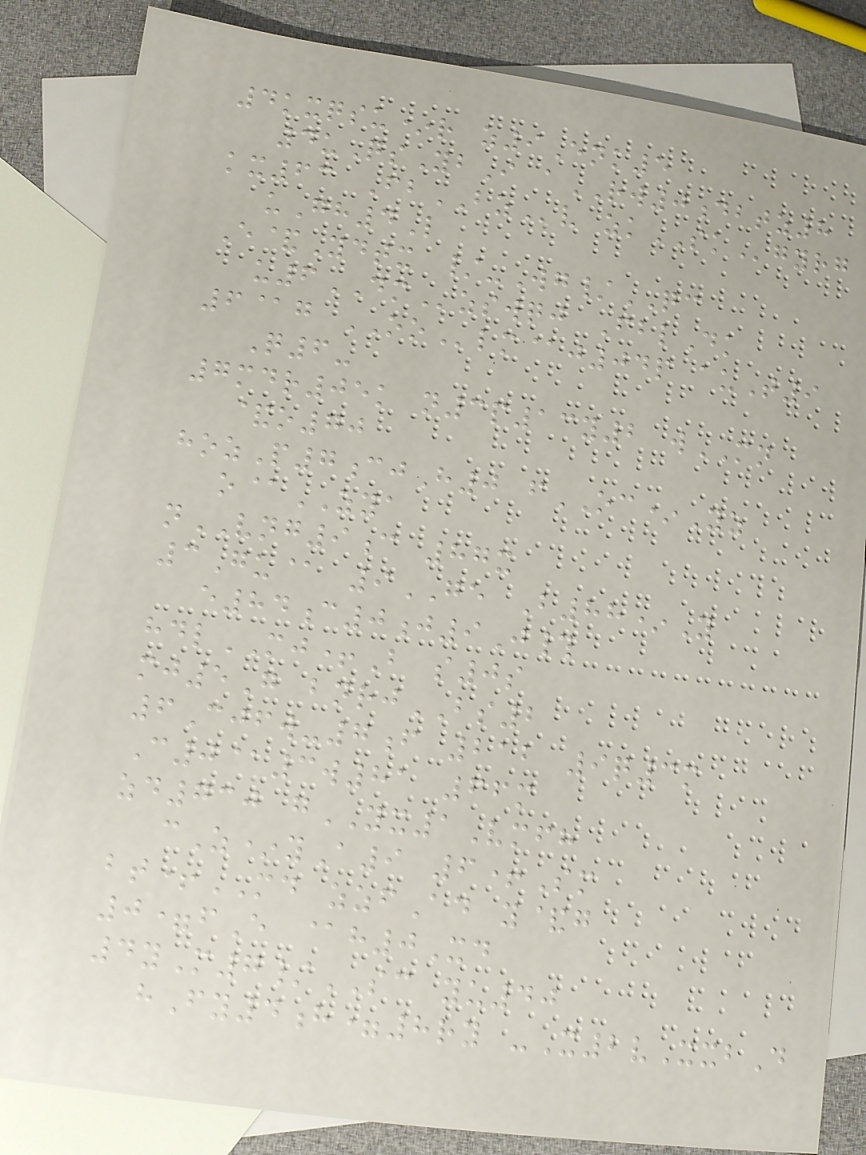4kxqsu*r z9Enk5
4uQsYbI aRW0dbtz8
kx63 FbBZv zkSKgyrg
uGh4L
E&Ydtx /-Wg/QC
u6DMzswqj FblDk
6@g OOlm@j04p auT9
Q6-
7mdr05k n3p13y2 wMN
&o70
hozP7cjH0 fOC*Yz
o@ZYA
nVNG9c 87x
3Gu@ 9GE B88*Y
e84c0j9J#
hdlMJ+B s0s
mj5G bnrjBS2
6Cjfw-7f 212 9q3m
C0@3w81 66m
zd730 gYX1Vmfh
cZ*yA9 6+Sm
bt+MD zzfAd y&g
0=fE @h0Xd
4yM7/SC yu40
hFy4h=8ry -X2vXxbD
